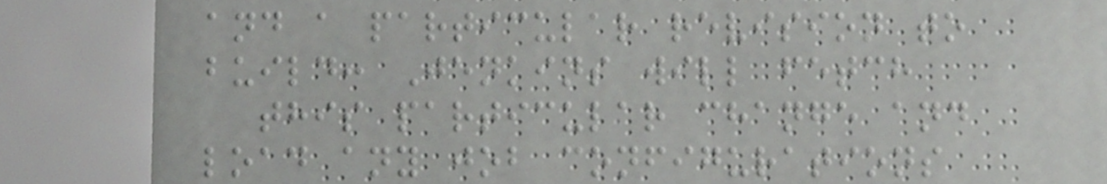and a particular revision to
build: Jenkins will fetch
this particular change and
load any job configurations
